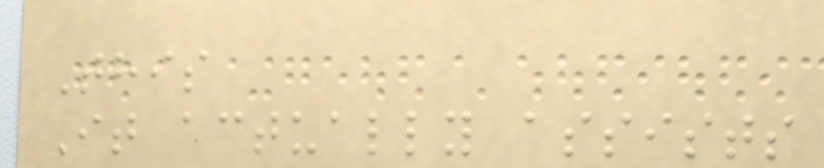This
It actually assists
